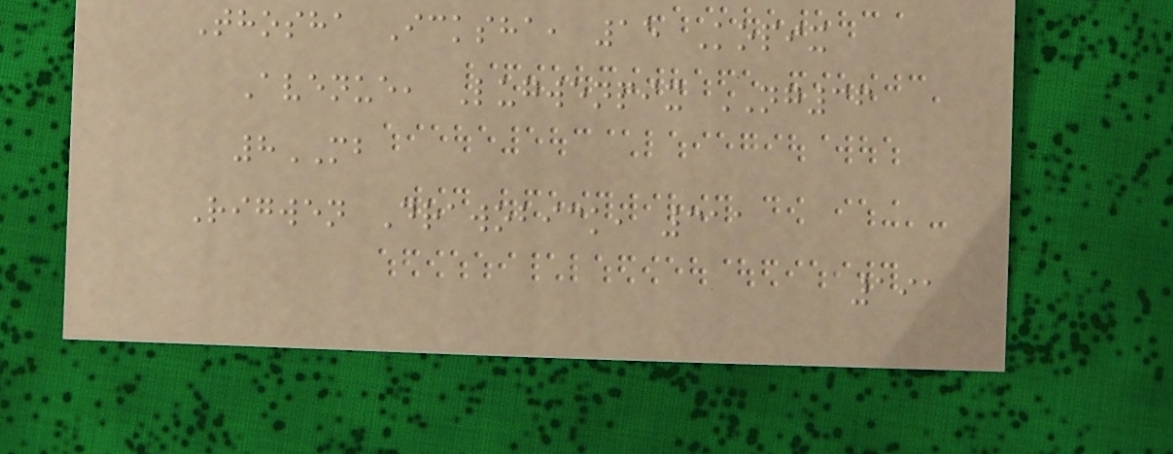Thosha Icksha, 15 Kopix
Avenue, Lugwenpix NG36
8MB
Rigwen Drawobick, 311
191
